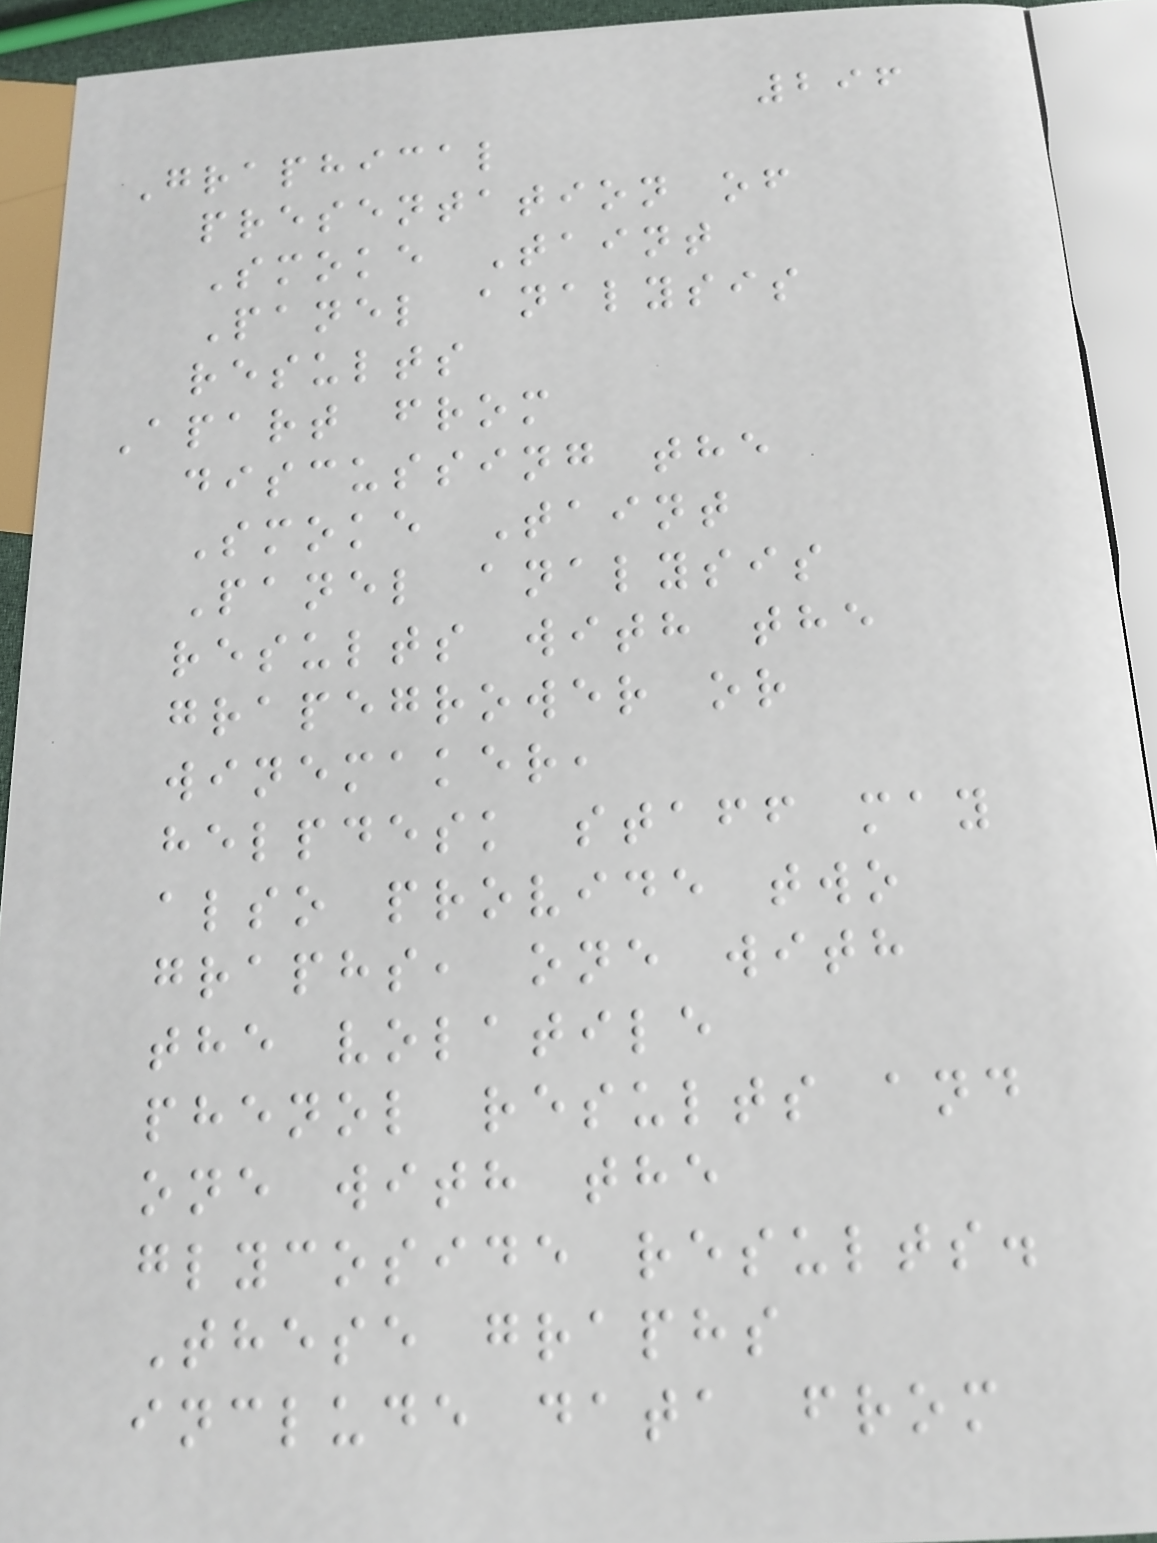296
Graphical
presentation of
Smoke Taint
Panel analysis
results
Apart from
discussing the
Smoke Taint
Panel analysis
results with the
grapegrower or
winemaker,
helpdesk staff may
also provide two
graphs, one with
the volatile
phenol results and
one with the
glycoside results.
These graphs
include data from
